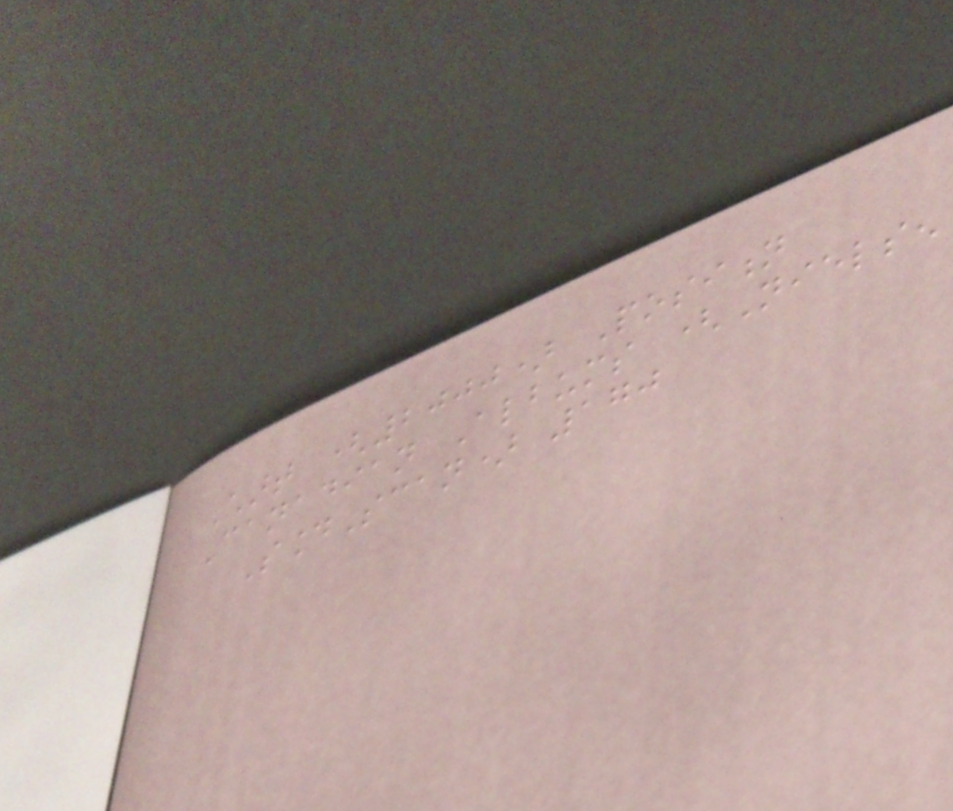Chart (2000) Position
Canadian Albums (Nielsen
SoundScan) 170
